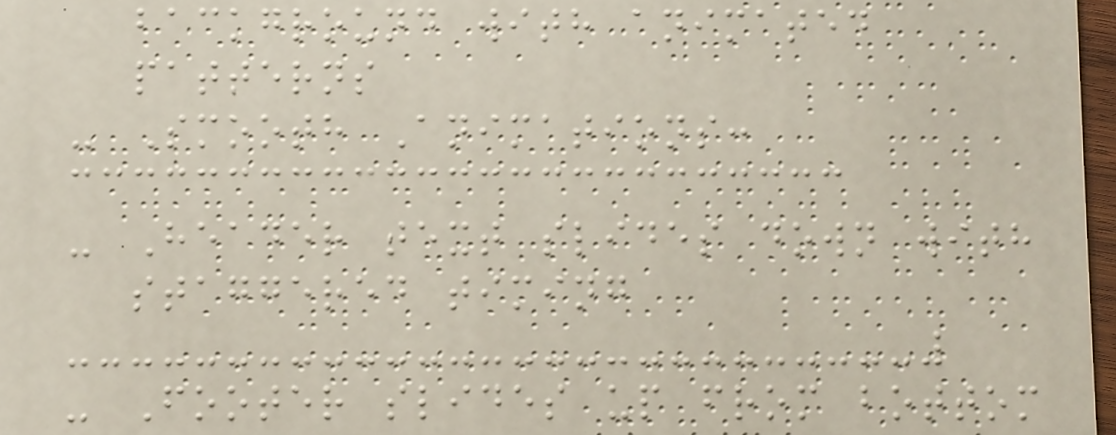background with animated
patterns
- Smooth Animations:
- Header text slides down with
staggered timing
- Footer slides up from bottom
